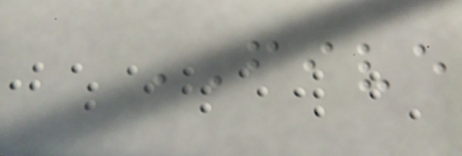FIVE
